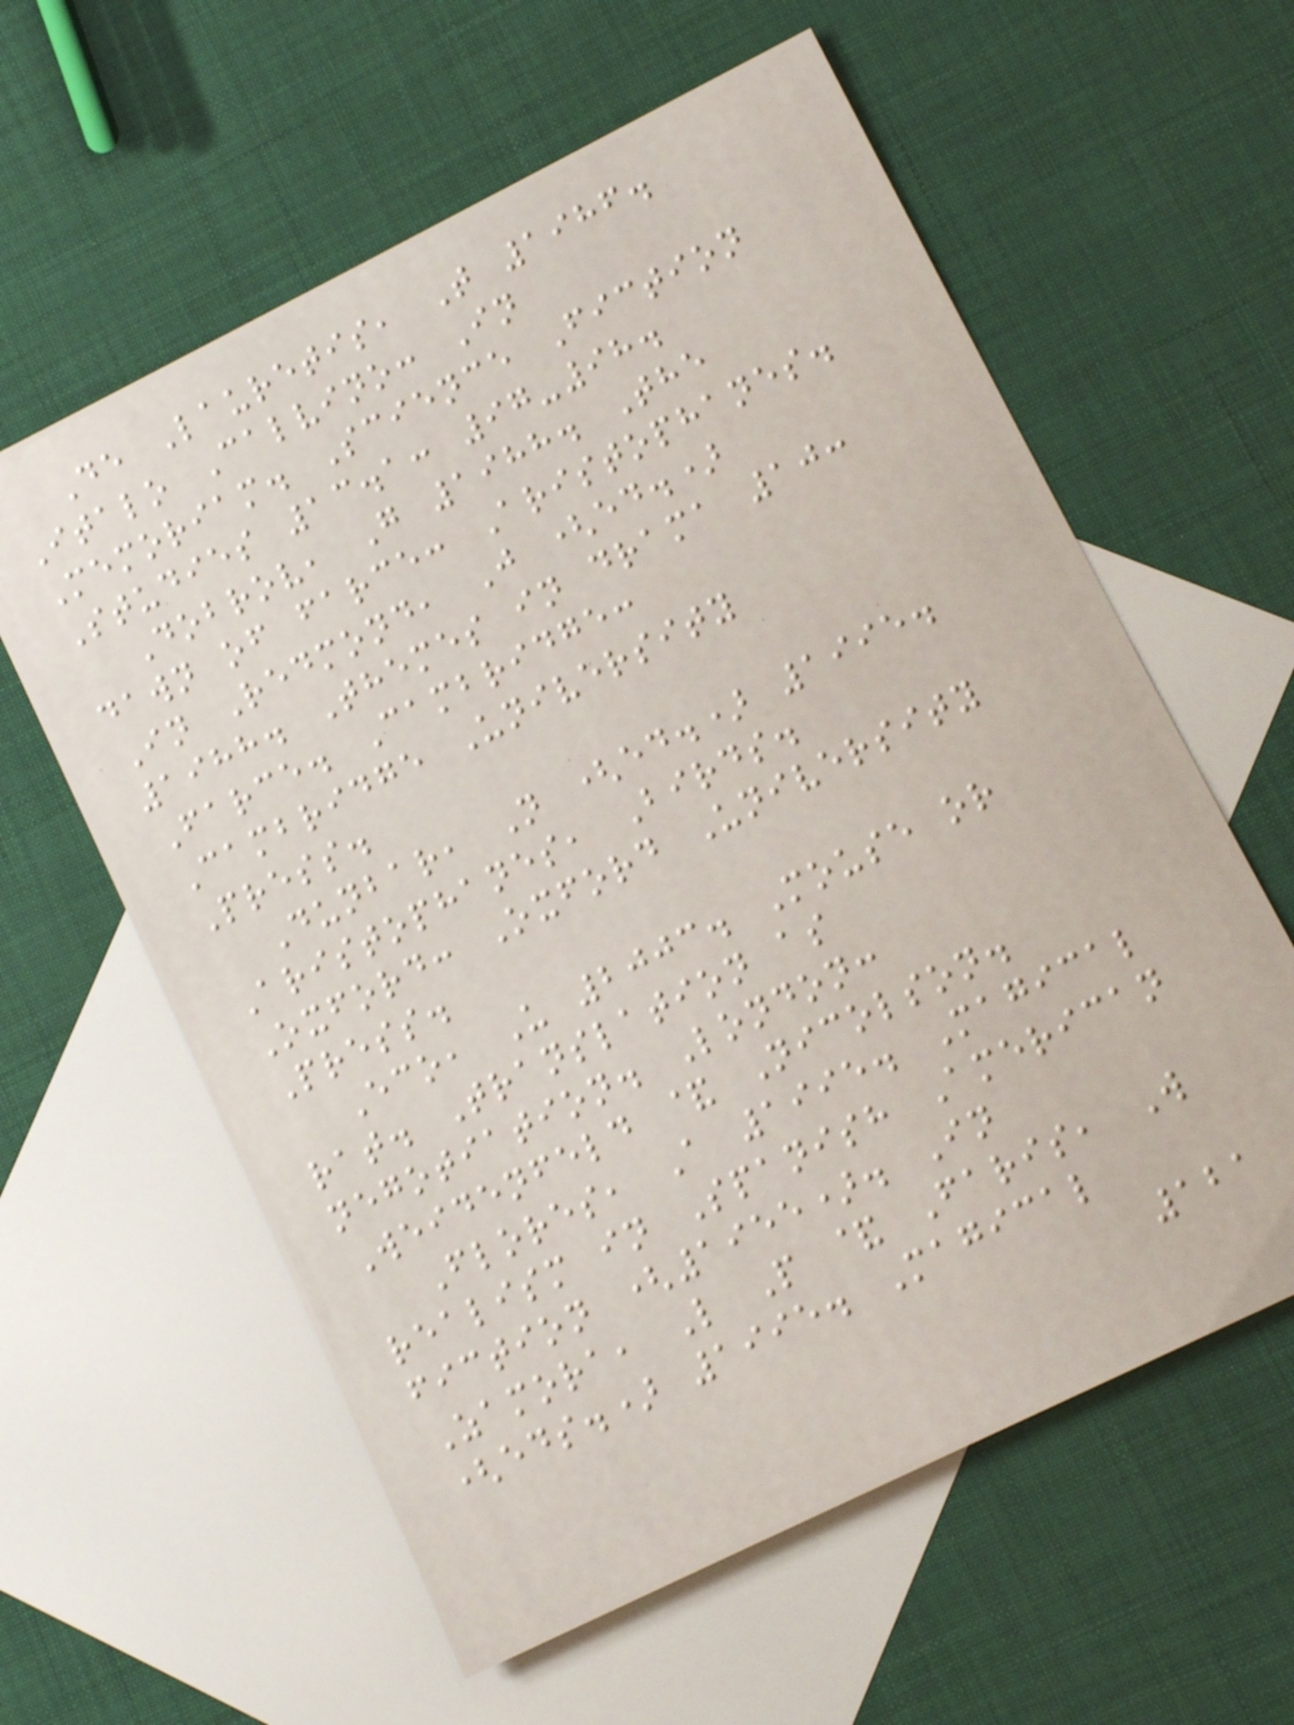De Lauretis, T 1986.
Italo Calvino: In
Memoriam. Science Fiction
Studies 13.1: 97-98.
Dobrov, G 1988. The
dawn of farce: Aristophanes.
In Redmond, J (ed.)
1988. Themes in drama 10:
Farce. Cambridge:
Cambridge University
Press.
Dunbar, N (ed.) 1995.
Aristophanes, Birds.
Oxford: Oxford University
Press.
Eco, U 2003. Mouse or
rat. Translation as
negotiation. London:
Weidenfeld & Nicolson.
Flores, A 1995. Magical
realism in Spanish American
fiction (1955). In
Zamora, L P & Faris, W
(eds.) 1995. Magical
121
